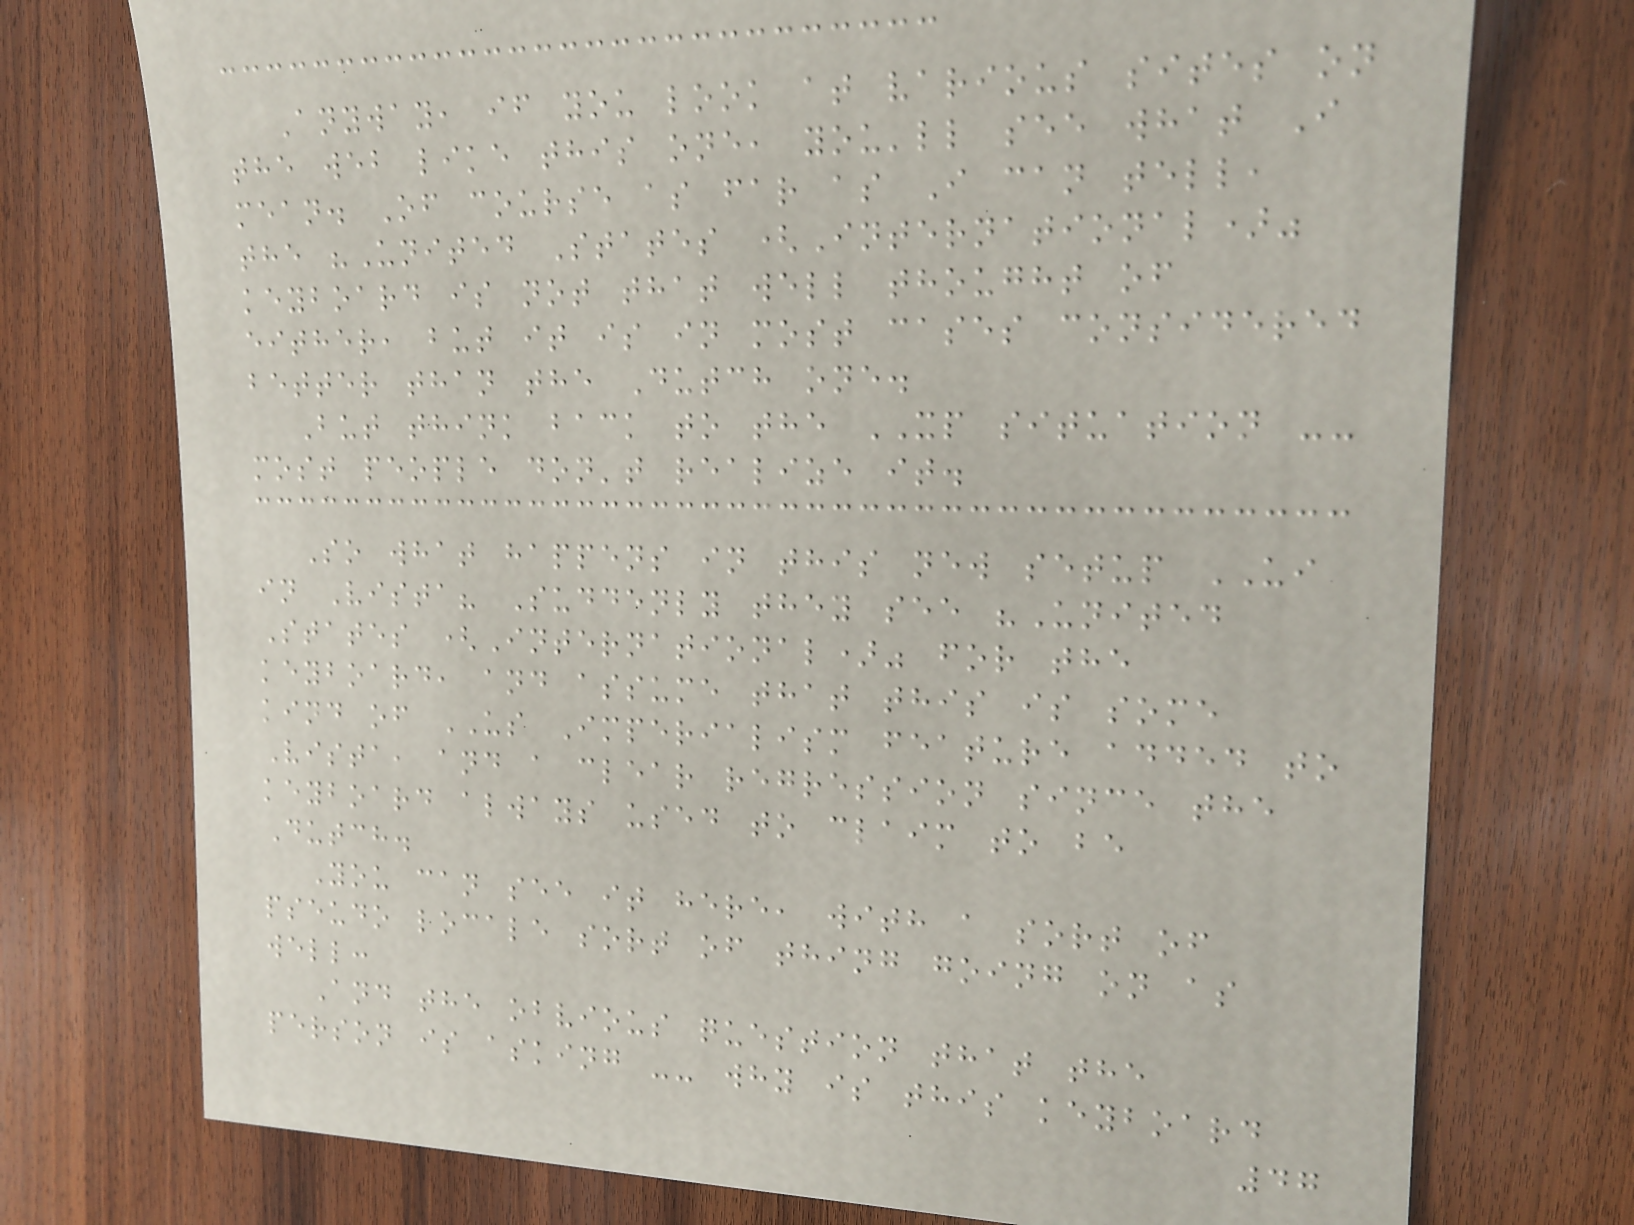Anyway, if you look at various sites on
the web like this one, you'll see what I
mean. Of course as far as I can tell,
the "United States (International)"
keyboard is not that well thought of
either, but it is in most cases considered
better than the Dutch one.
But think back to the XP situation --
most people don't realize it.
So what happens in this new setup UI
in Vista? Suddenly they see "United
States (International)" for the
keyboard, and assume that this is some
kind of US Imperialism feature added to
Vista, and a clear regression since the
keyboard always used to claim to be
Dutch.
You can see it here, with a sort of
pseudo locale sort of thing going on as
well:
And the obvious question that the
person is asking -- why is this keyboard
47
